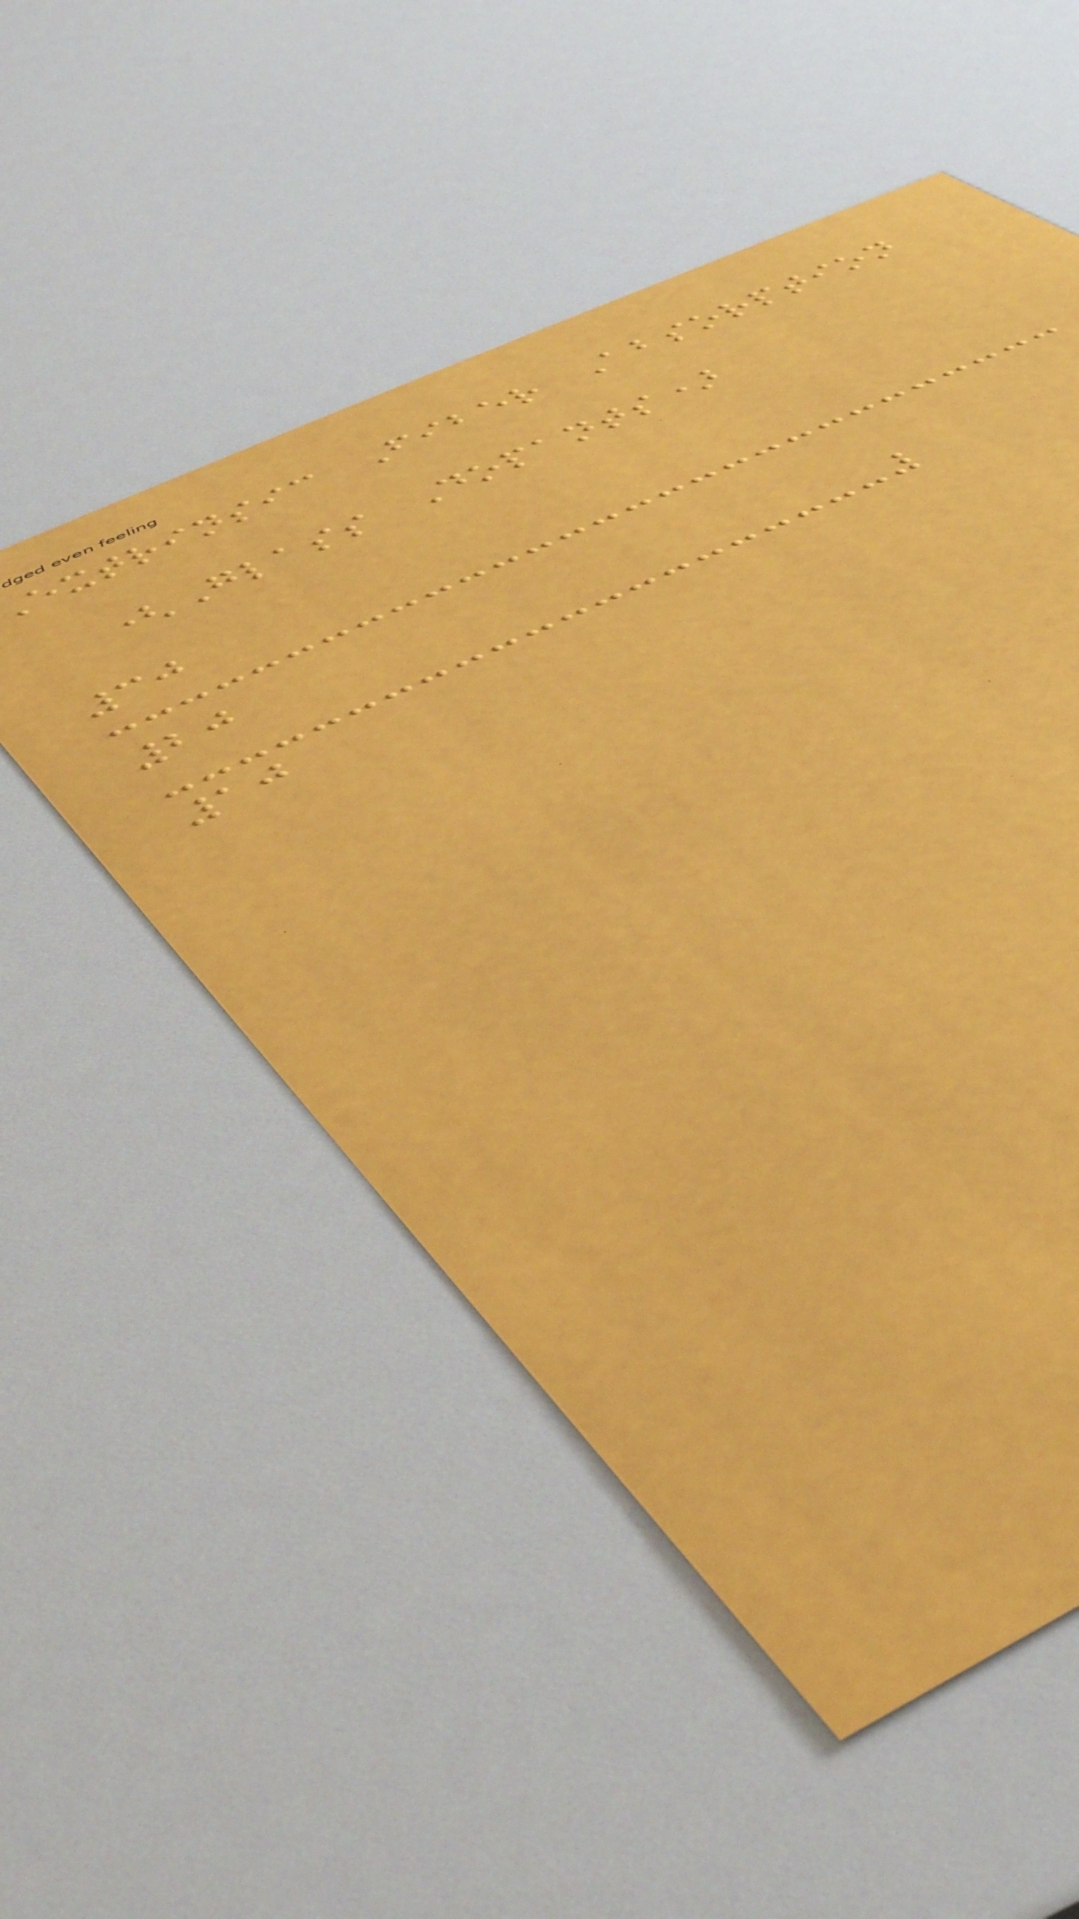extrinsic Fiber Absorption
(Glass Dopants)
30
20
10
